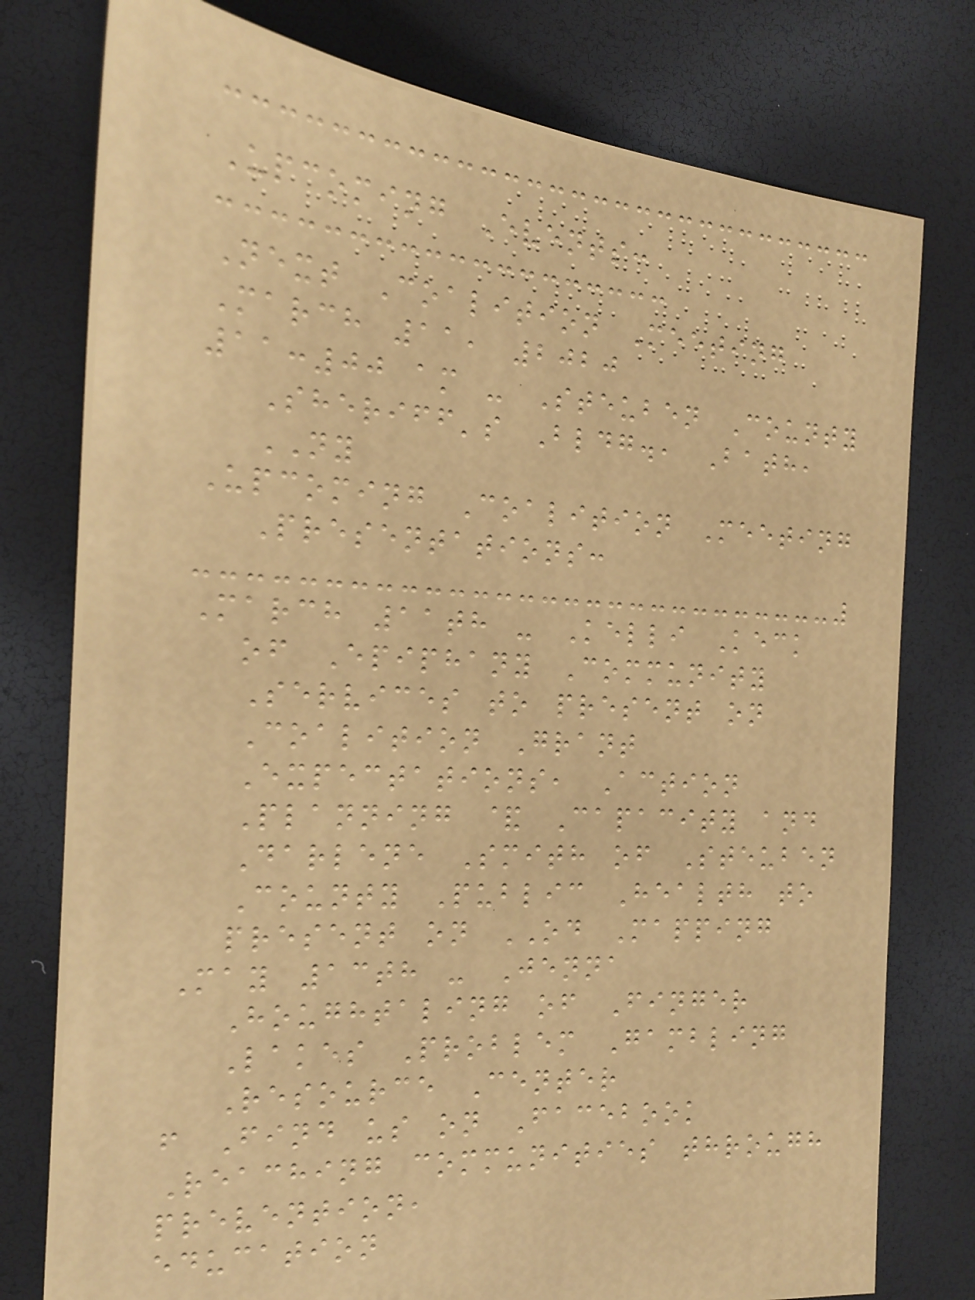Upcoming Events:
Next Coalition Meeting
March 11, 2020
11:00 am - Steuben County
Sheriff's Bldg., Bath,
NY
Upcoming Coalition Meeting
Presentations:
March 11th - Kelli Keck
of Epiphany Community
Services to present on
Coalition Grant
Expectations, Action
Planning & Capacity and
Darlene Smith of Steuben
County Public Health to
present on OD Mapping
May 13th - Jenna
Houghtaling of Finger
Lakes Problem Gambling
Resource Center
f Find us on Facebook
Reaching communities through
prevention,
education
